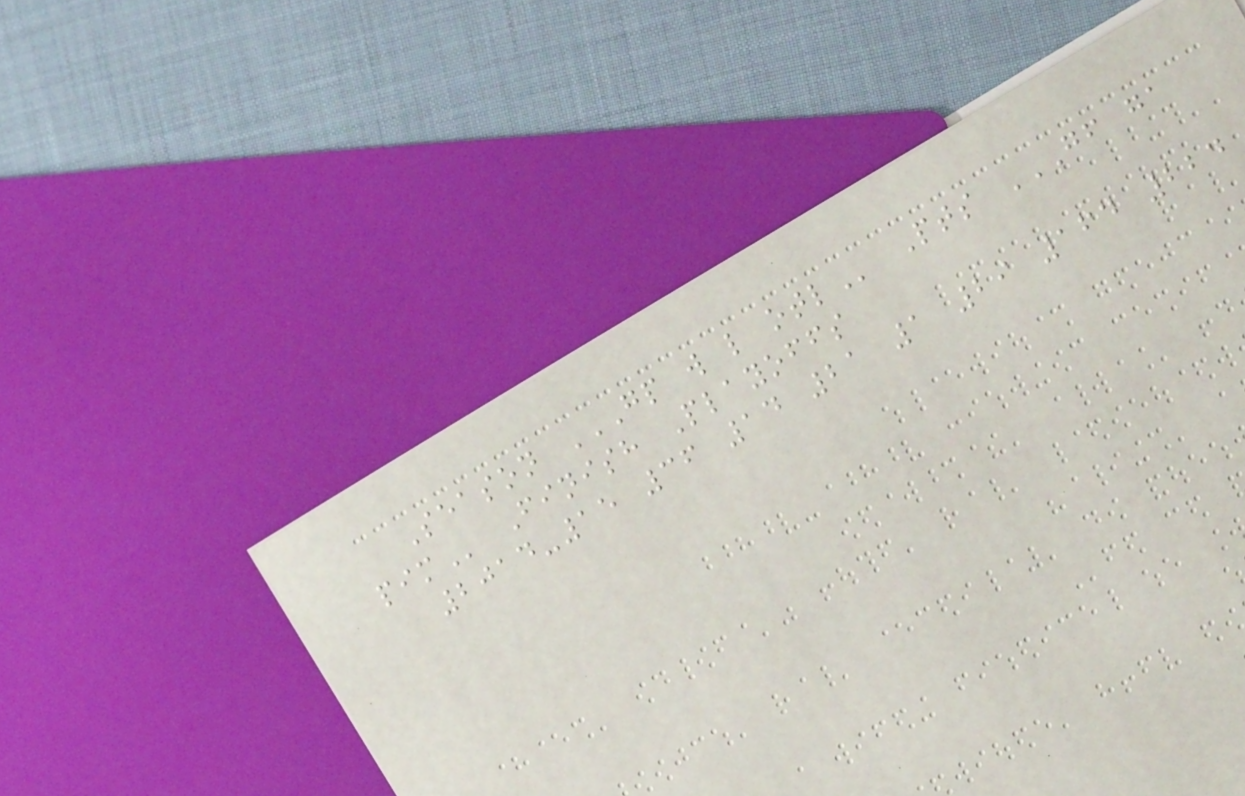Season GP W L OTL Pts GF GA
PIM Finish Playoffs
2014-15 36 14 21 1 29 164 224
